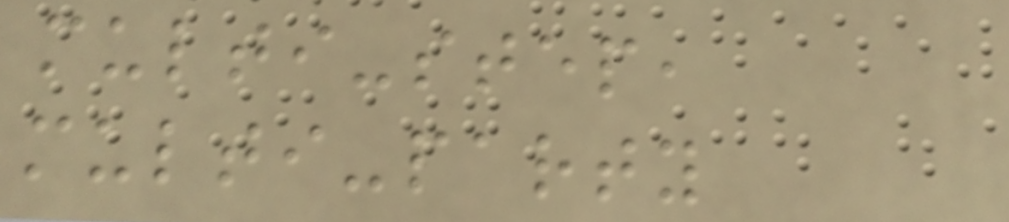multi-step,
multi-party
